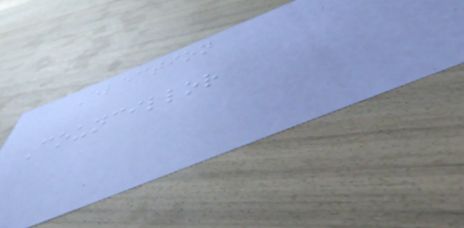Election
Councillor
